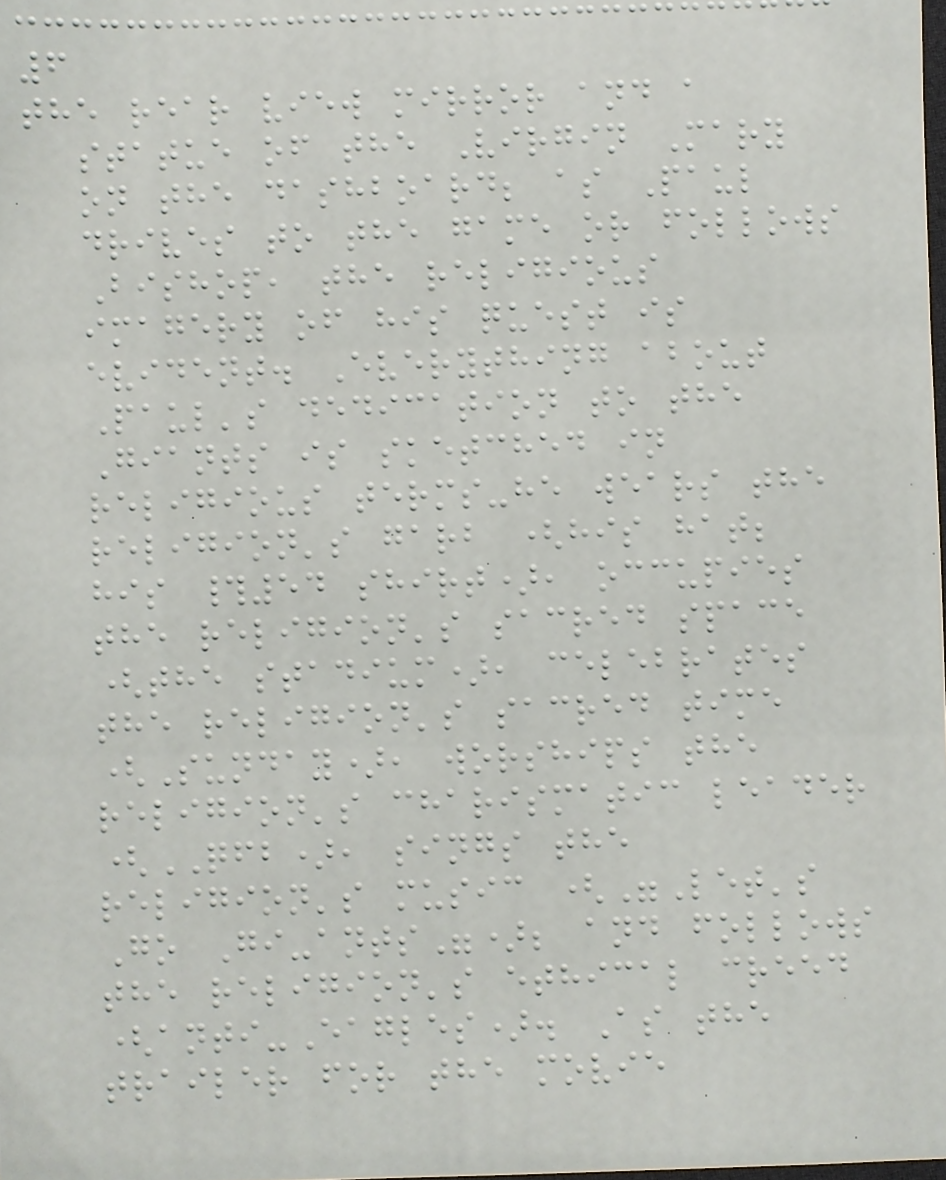6
the rear view mirror and a
statue of the Virgin Mary
on the dashboard; as Paul
drives to the game or follows
Bishop, the religious
imagery of his quest is
evident. Everything about
Paul's dedication to the
Giants is sketched in
religious terms-he wears the
religion's garb (his hat;
his #54 shirt), occupies
the religion's sacred space
(the stadium), celebrates
the religion's sacred time
(Sunday), worships the
religion's charismatic leader
(QFB), sings the
religion's music ("Let's
Go Gi-ants"); and follows
the religion's ethical creed
(anti-Eagles). As the
trailer for the movie
